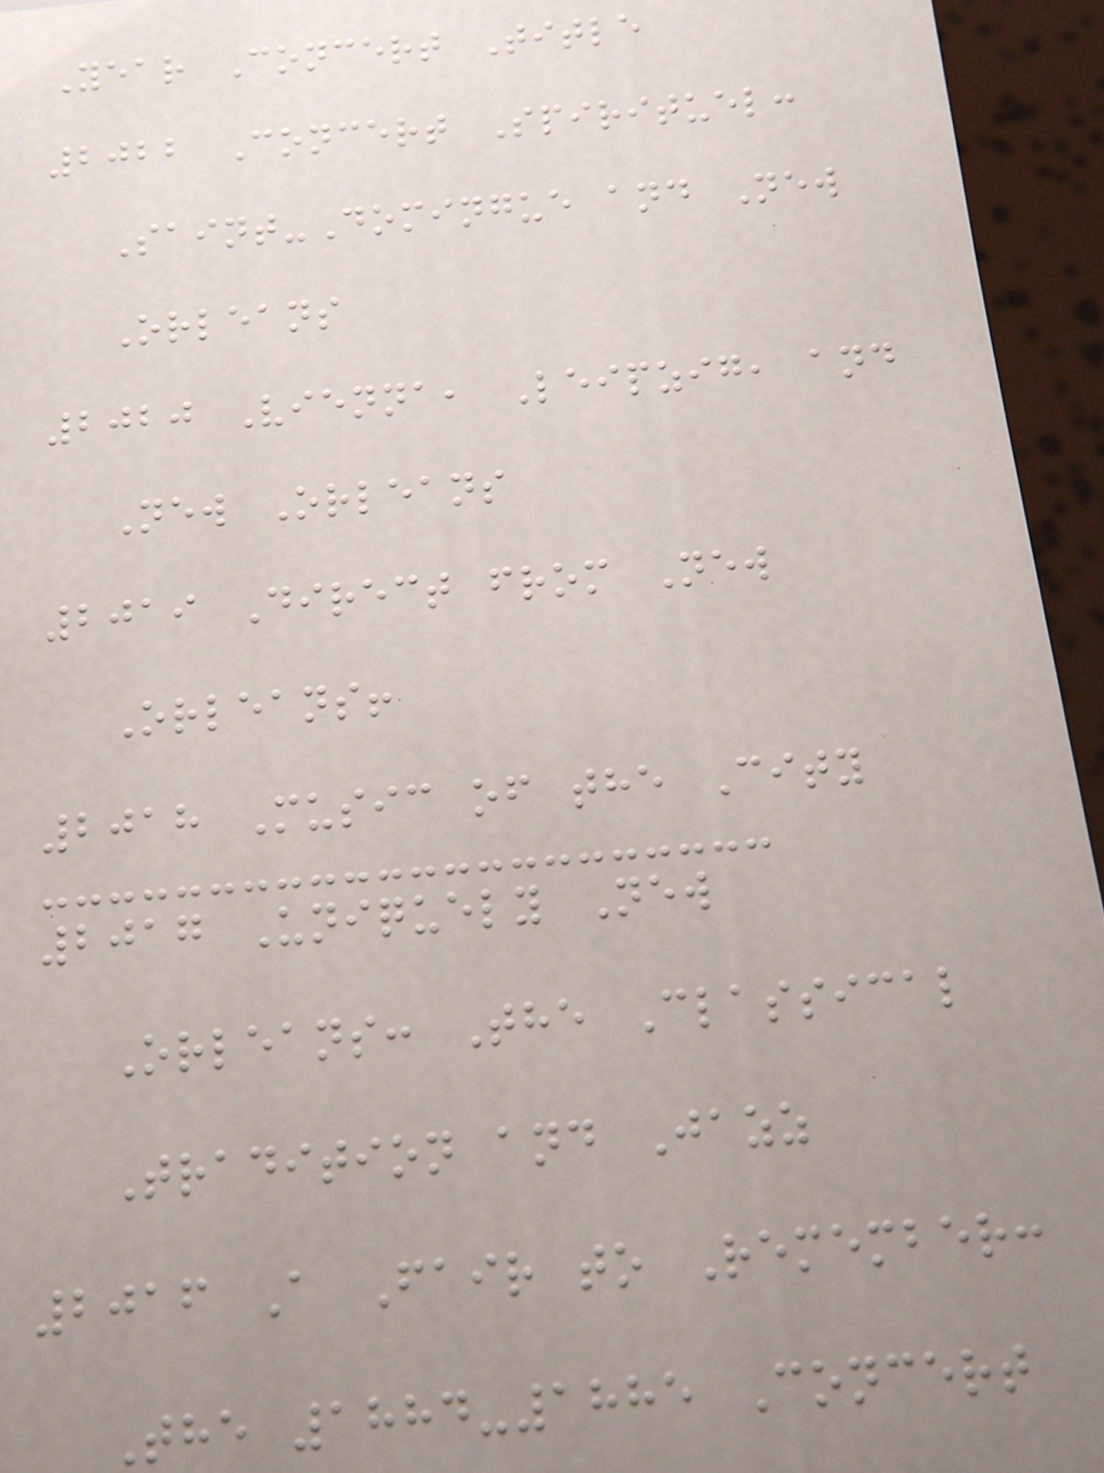Year Concert Title
2022 Concert Spirituel:
Saint-Domingue and New
Orleans
2020 Vienna, Leipzig, and
New Orleans
2019 Direct from New
Orleans!
2018 Music of the City
2017 Uniquely New
Orleans: The Classical
Tradition and Jazz
2016 A Fair to Remember:
The 1884-1885 Concert
